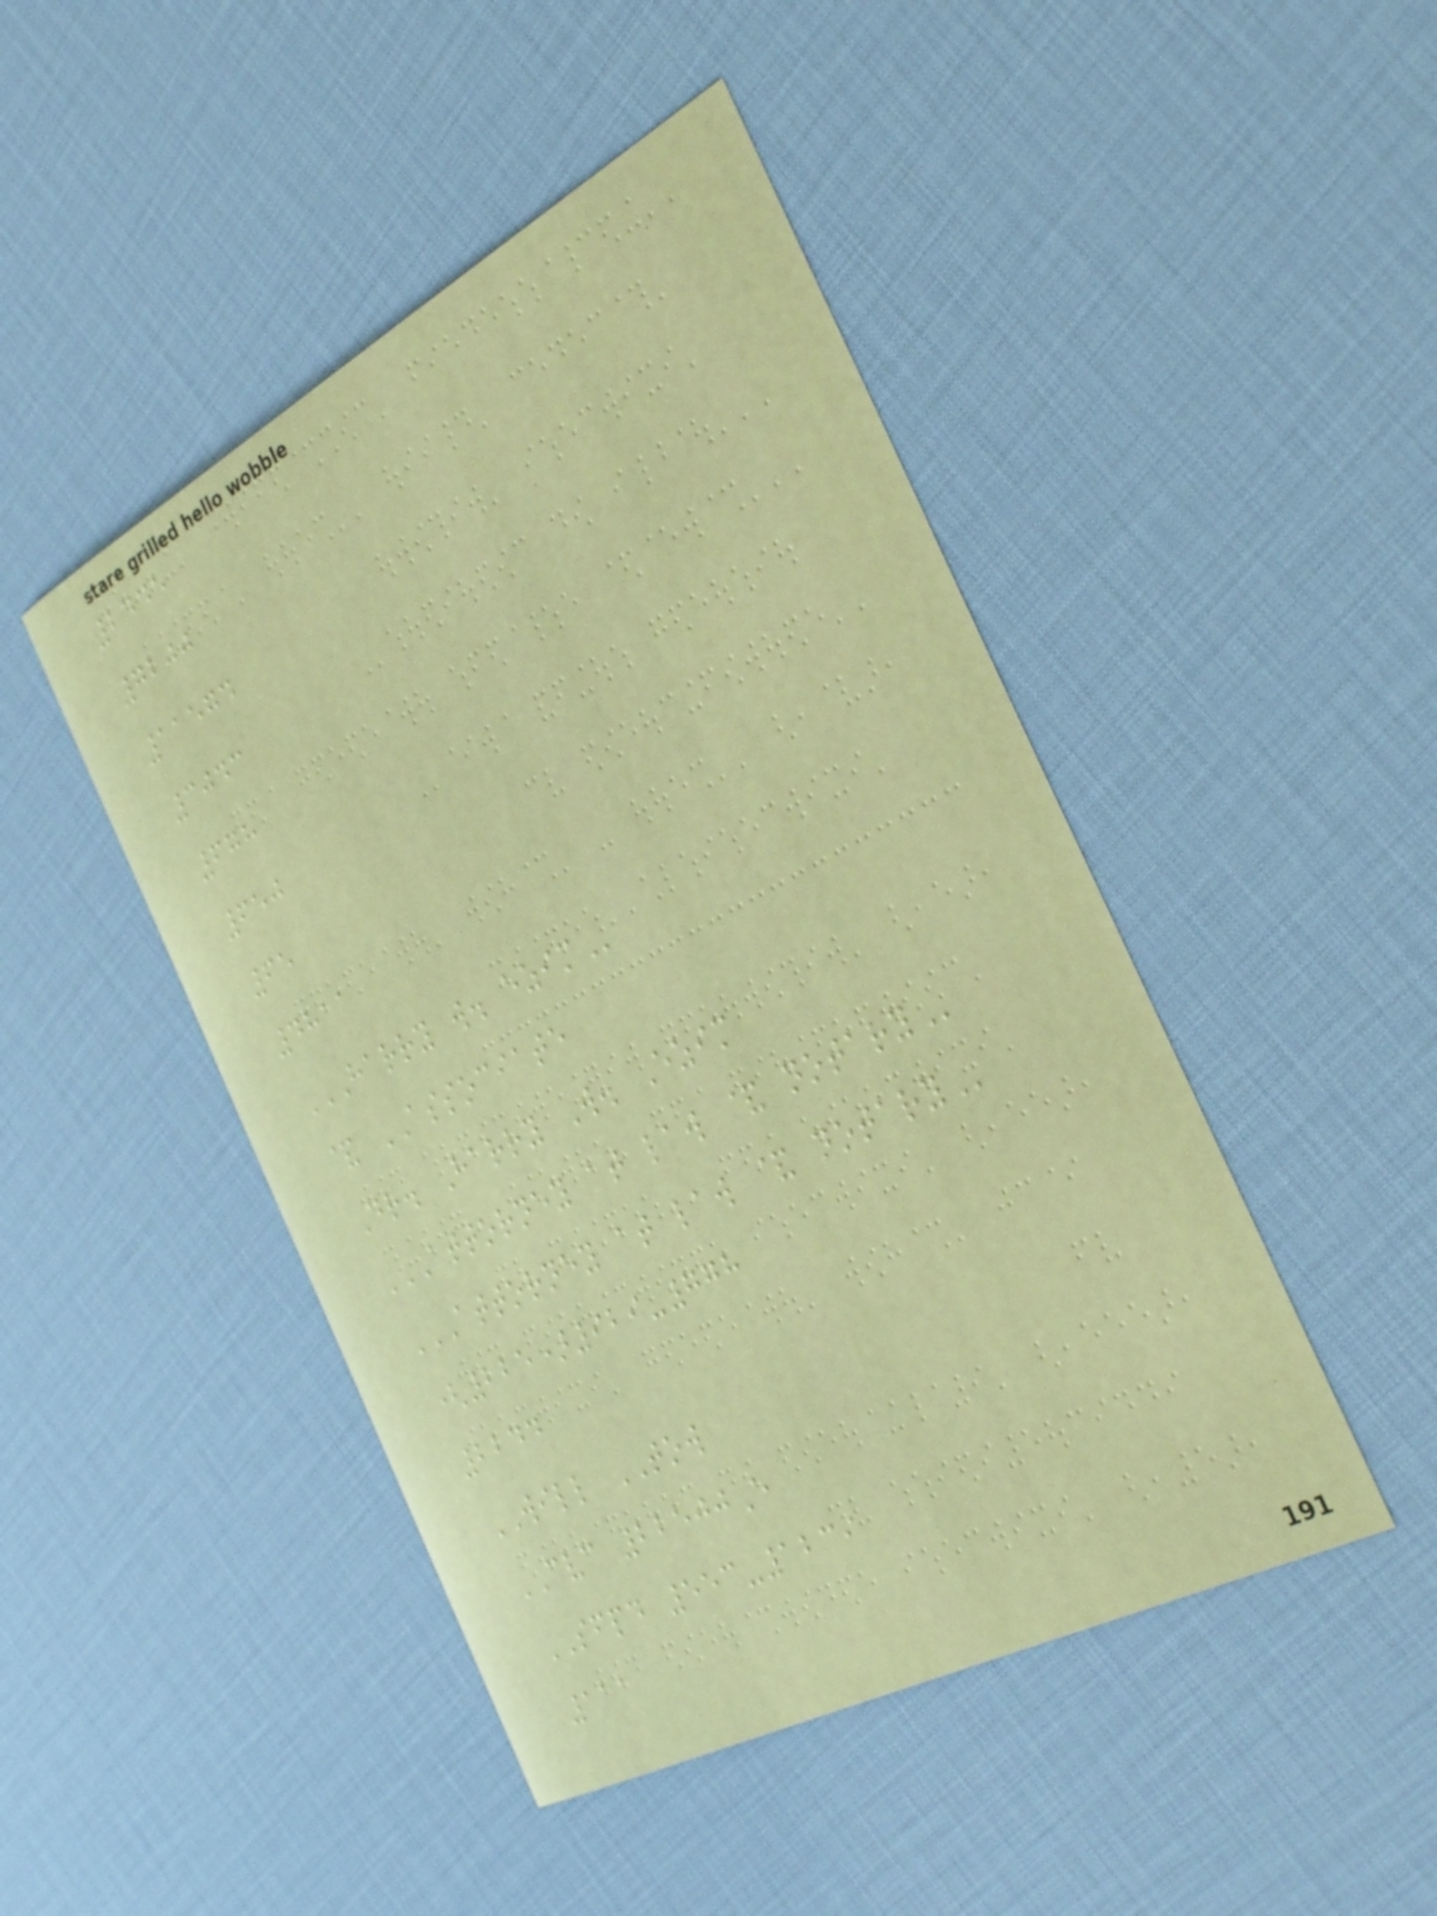2445
7200
11574
3043
678
650
65
4811
HARRY W. EZIM
& ASSOCIATE
Dr. Harry W. Ezim
ATTORNEY AT LAW & NOTARY
ATTORNEY AT LAW & NOTARY
(225)929-778
2244
WILL TOW
CVC 22500E
SFPD 553-1239
111
